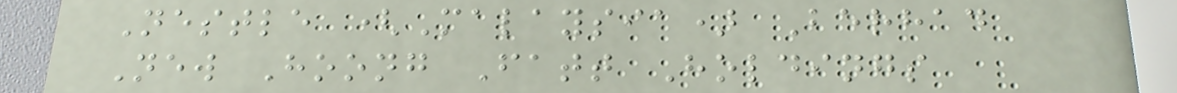Nestle (Malaysia) Berhad
New Hoong Fatt Holdings
